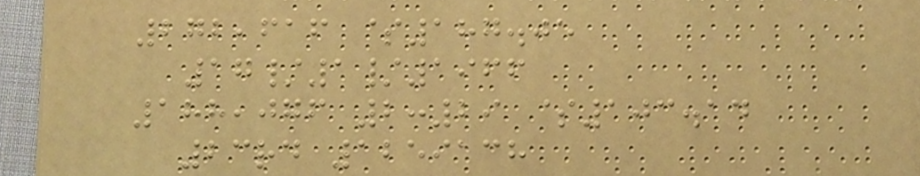272,616 $187.05
17/1/1966
188,076 2:29 $103.14
23rd 1259138
